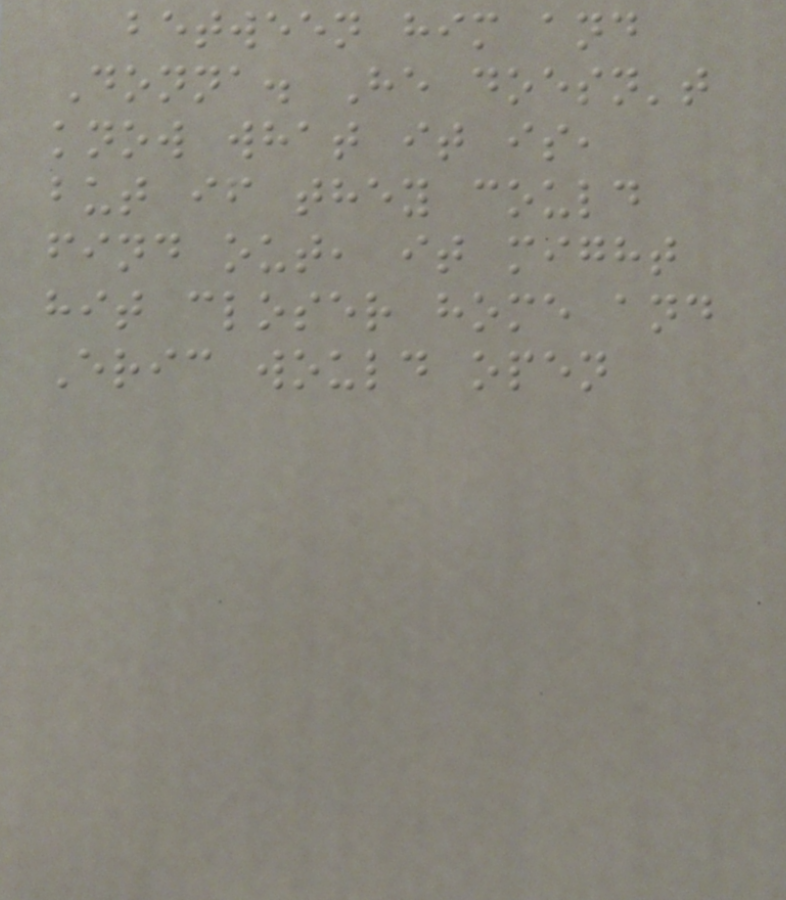between him and
Donna. He doesn't
know what it is,
but if they could
find out, it might
hit closer home and
Eric would open
